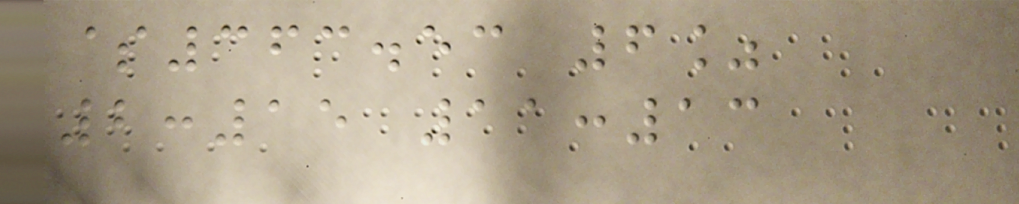$363.53 6%
2:15 11:13
